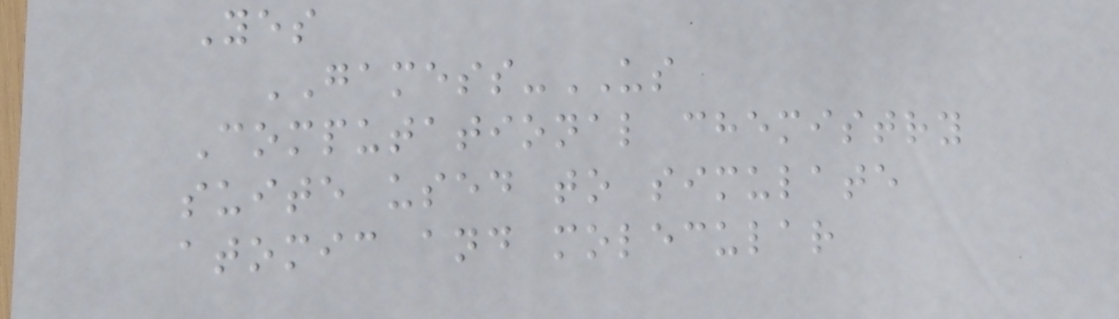Yes
GAMESS-US
Computational chemistry
suite used to simulate
atomic and molecular
